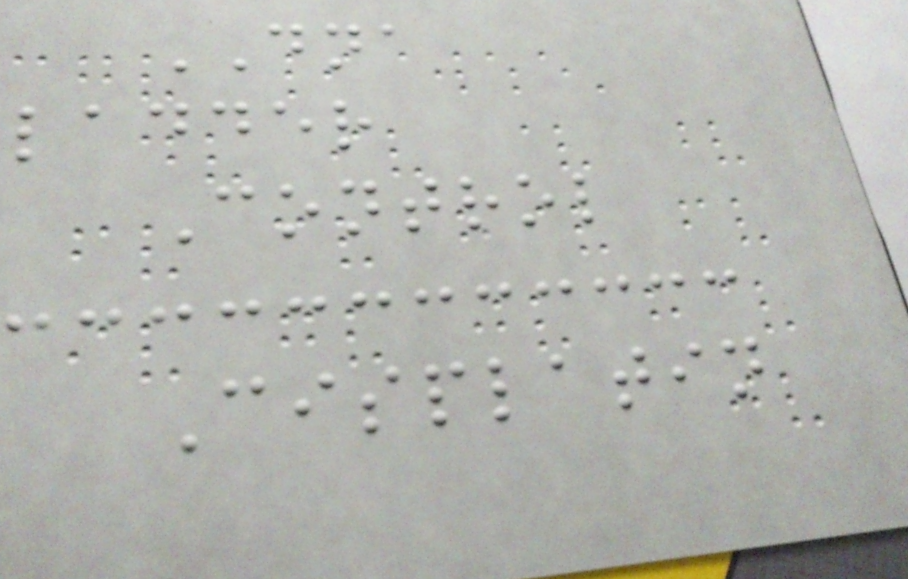DNA
ladder
Control
Cisplatin
